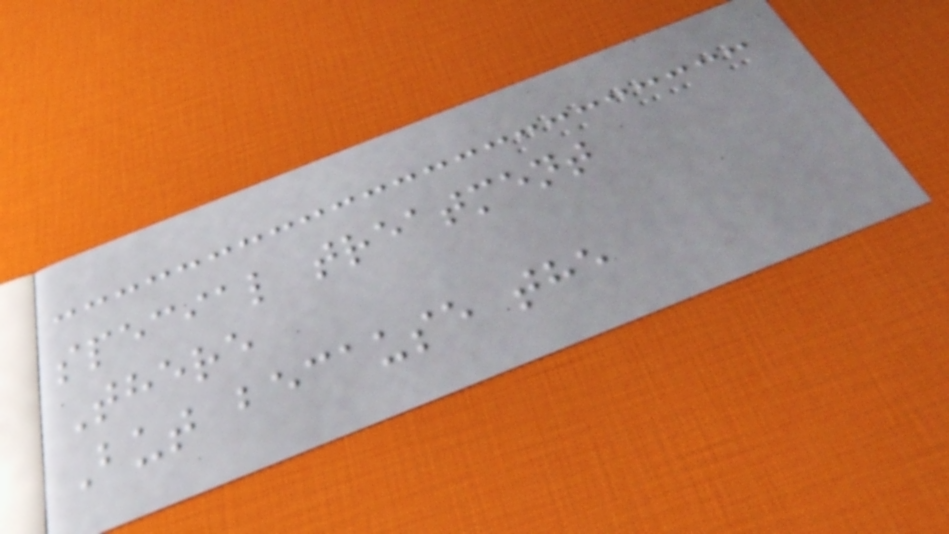special treatment
There
But because the
